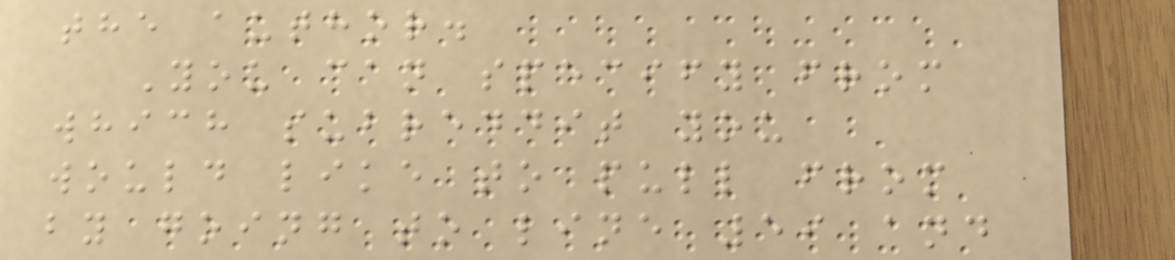the author.
You can specify from
which subreddit you
would like to pull from
by going to line 59 and
